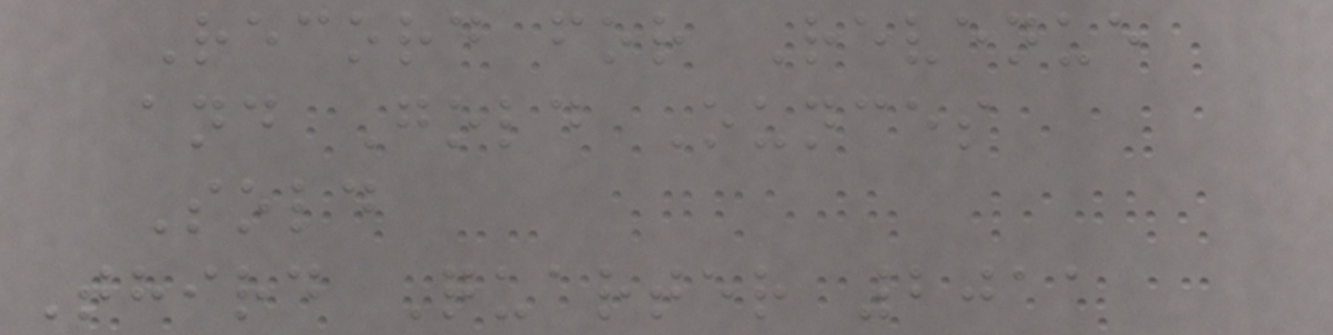Record for Revenue
and Gold Ounces
Sold
Third Quarter 2011
